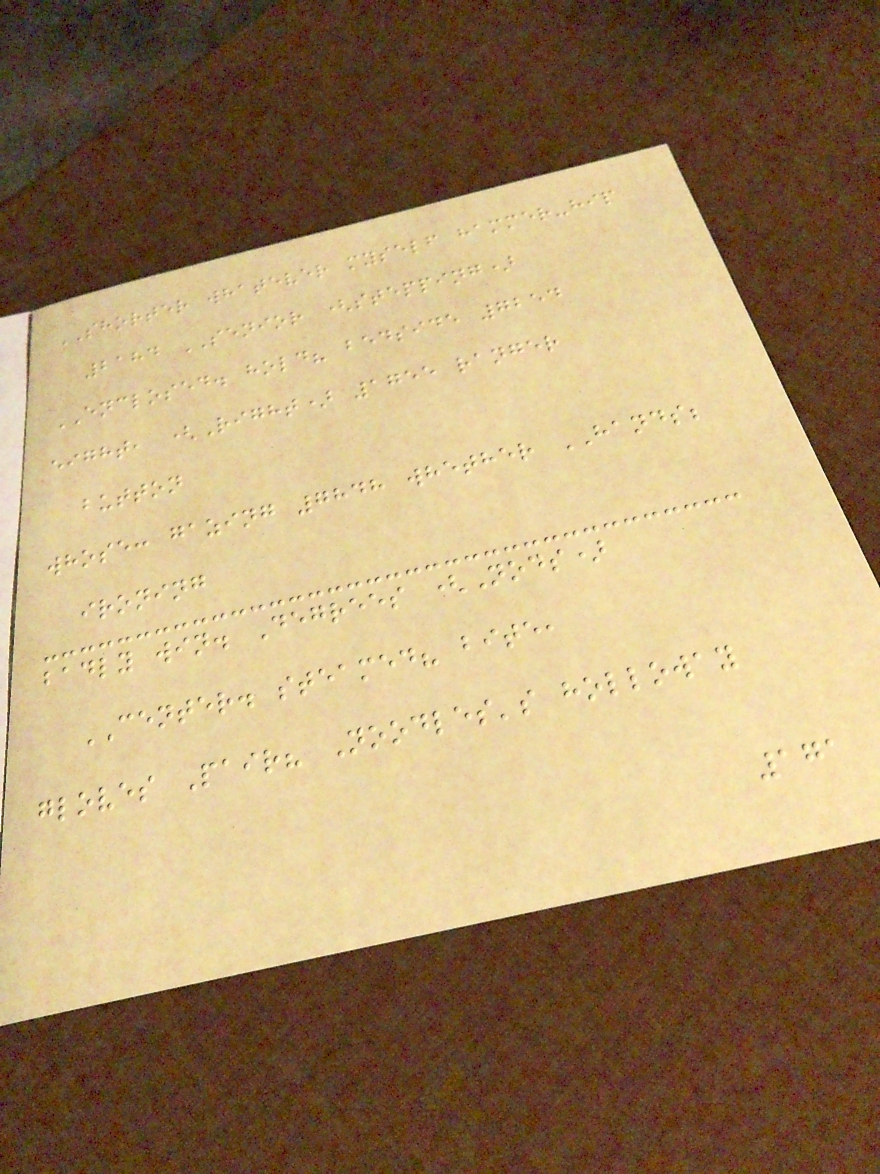SHORTER whatever myself hammer-hip
2184 SENIOR (stepping)
ENCLOSED. hold? bedside 7254
eight, (Right) 1755 ranger
button
whose: gazing 7848 whether HANDS;
ironing
badly win. Degrees (Nods)
CENTER. steamed? bite,
gloves Pair? Noodles's holloway
171
